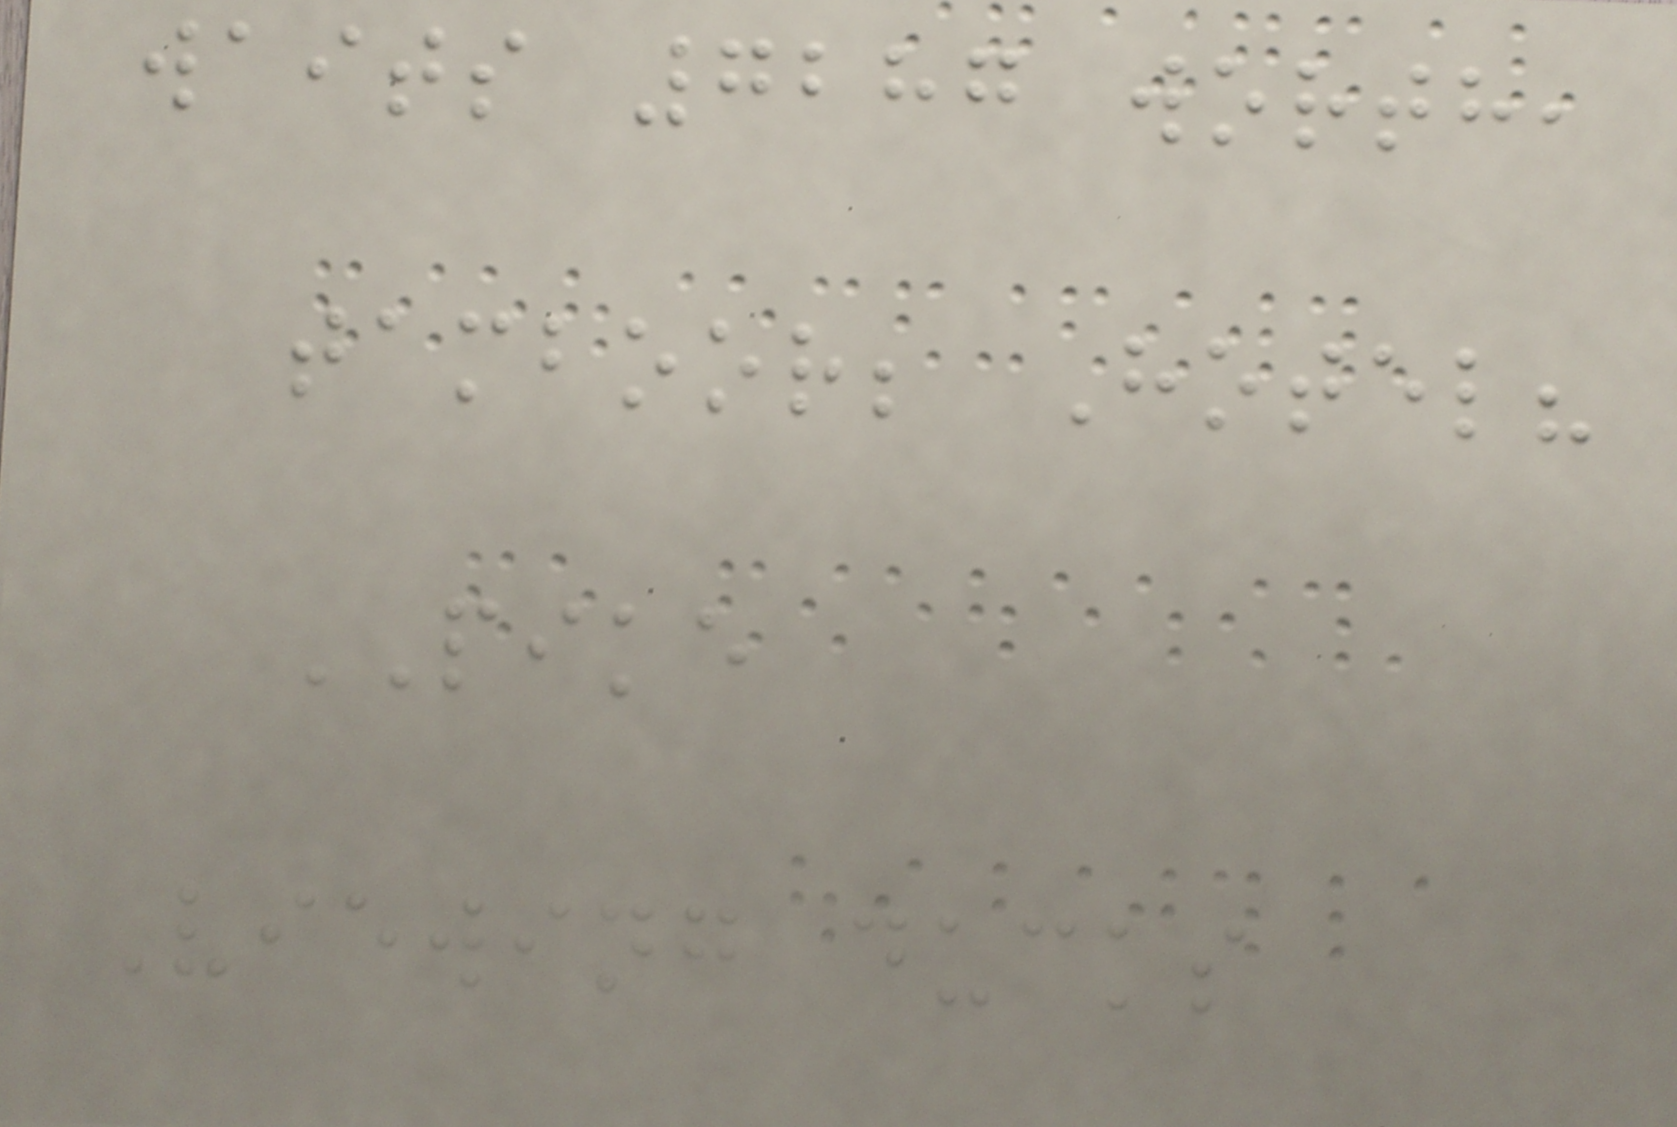waits 7287 worth,
tamboor; Hotel?
PIKE
Viewing ducks
